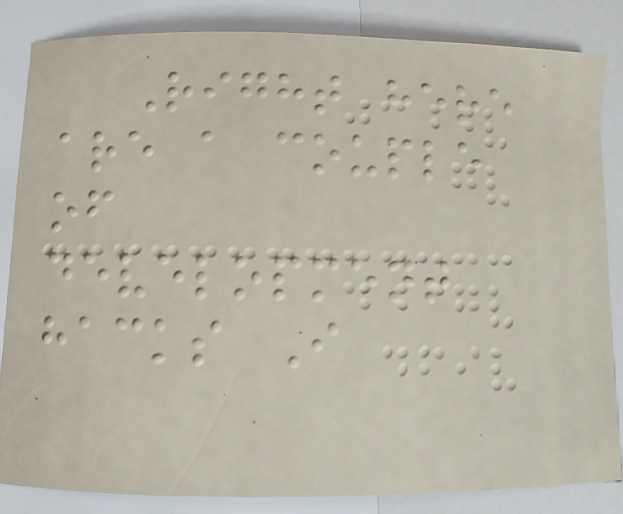Right here
are a couple
of
development
hacks I
